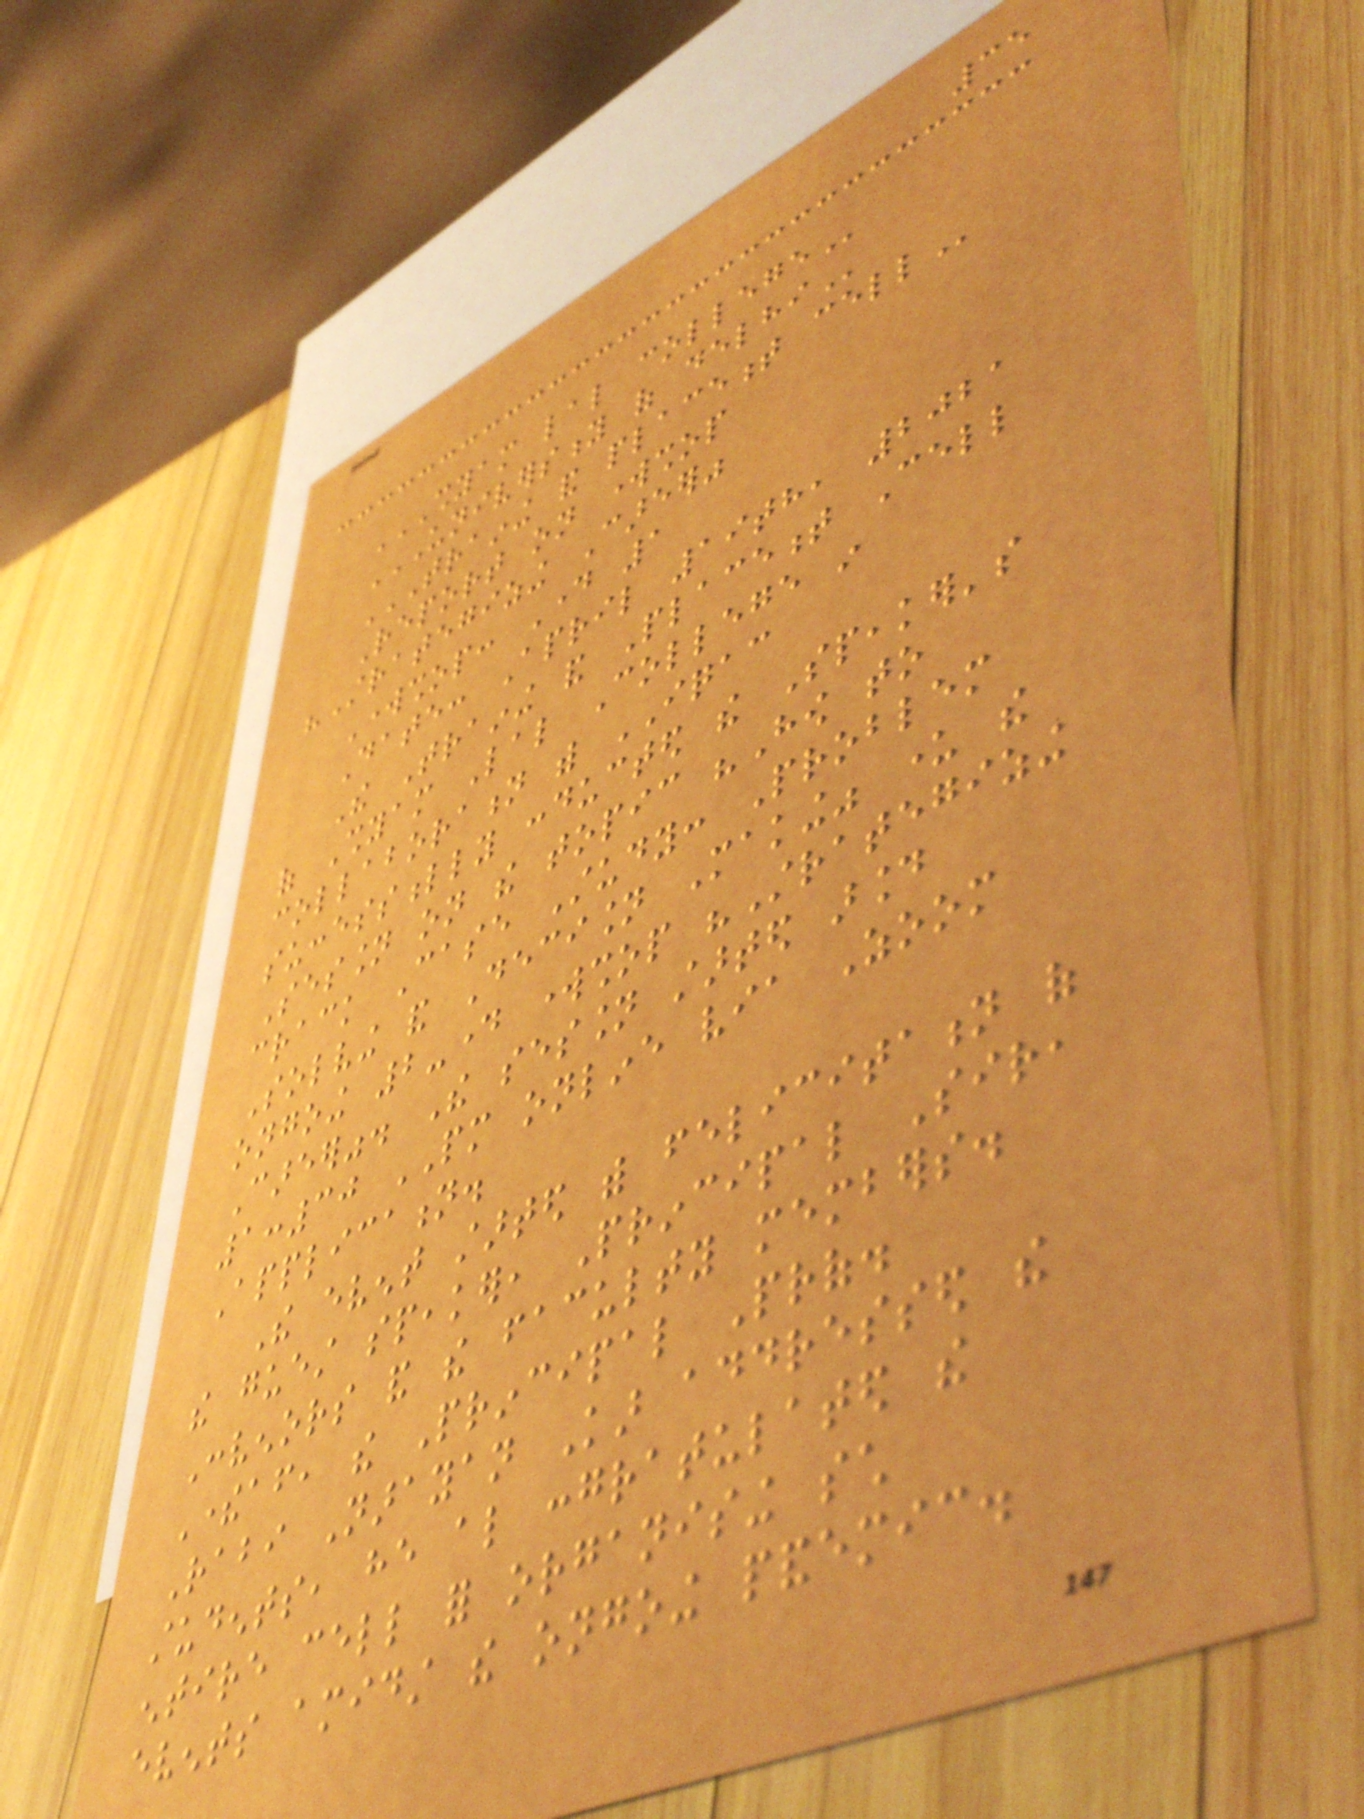35
SHYAM LAL COLLEGE
UNIVERSITY OF DELHI
TRAINING AND PLACEMENT CELL
Report on workshop
"Strategizing Career"
Workshop: Day 1
Date: April 19th, 2021
The Training and Placement Cell
of Shyam Lal College in
collaboration with IQAC
successfully conducted the Speaker's
Session on the topic "How to
crack Case Study: Problem
Solving and Decision Making" under the
ongoing 2-day workshop "Strategizing
Career". The session started around
1:30 PM online via Zoom
Application.
The event started with felicitation of
the guest speaker, Principal Sir,
Convenors and the faculty members.
Thereafter, the Principal Prof.
Rabi Narayan Kar addressed the
students, he also congratulated the
entire cell for organising such
events amidst the ongoing pandemic.
